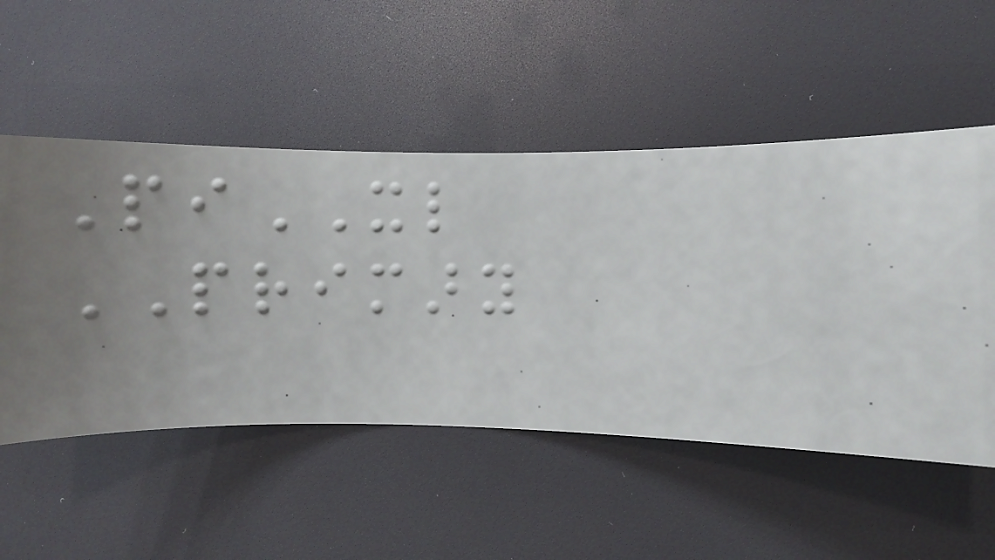PiXL
PRIMARY
